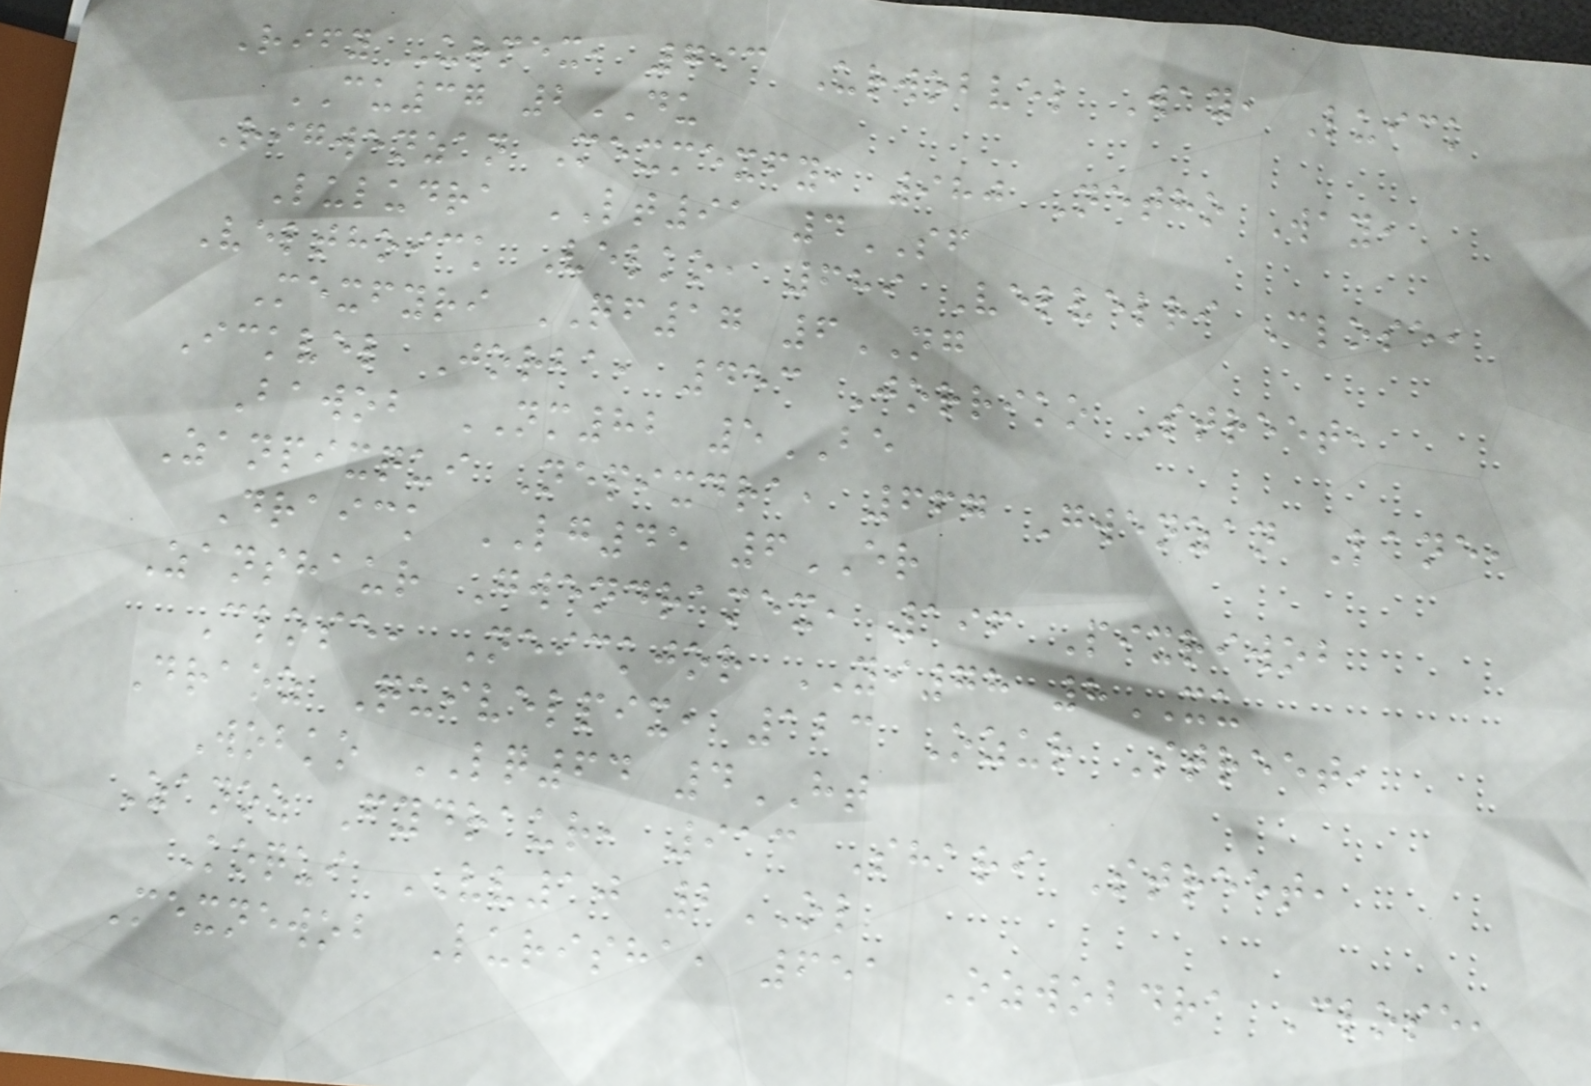Rify Urmex, 793 Urwobvel Way, Luick
CU37 2DU
Rigwenzan Mexmexfy, 980 Netho Way,
Luludra LT91 4SF
Velthoick Velko, 689 Velvelri Close,
Mexfyri QF17 6NG
Ickvel Jorba, 453 Jorriko Street,
Bawob NM82 5BE
Zanpixqui Nepixdra, 667 Gwenzan Lane,
Draick LG45 6ER
Zanshaur Gwendramex, 196 Pixriwob
Close, Neickjor YI78 8XU
Draoz Quivelpix, 123 Ozur Street,
Wobko LQ64 4HT
Zanoz Fydraur, 913 Shari Street,
Koqui VV10 2OL
Mexnewob Lurisha, 651 Ozwobdra Close,
